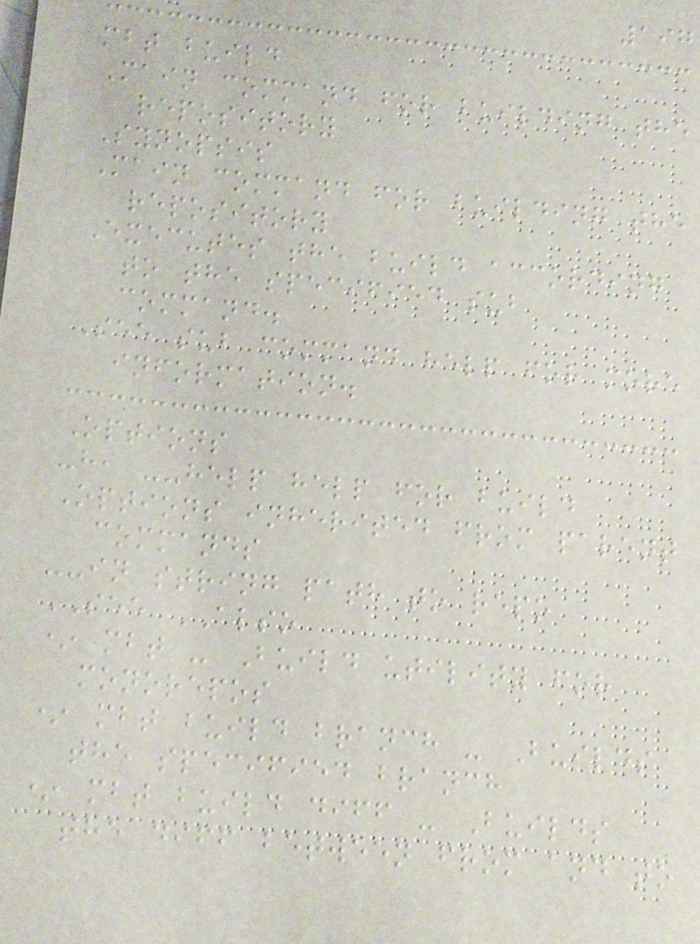197
mbt build
Main command for building the
repository
Synopsis
Main command for building the
repository
Executes the build according
to the specified sub
command.
See sub command help for more
information.
Options
-h, --help help for build
Options inherited from parent
commands
--in string path to repo
SEE ALSO
* mbt - Build utility for
monorepos
* mbt build branch - Builds
the specified branch
* mbt build diff - Builds
the diff between from and to
